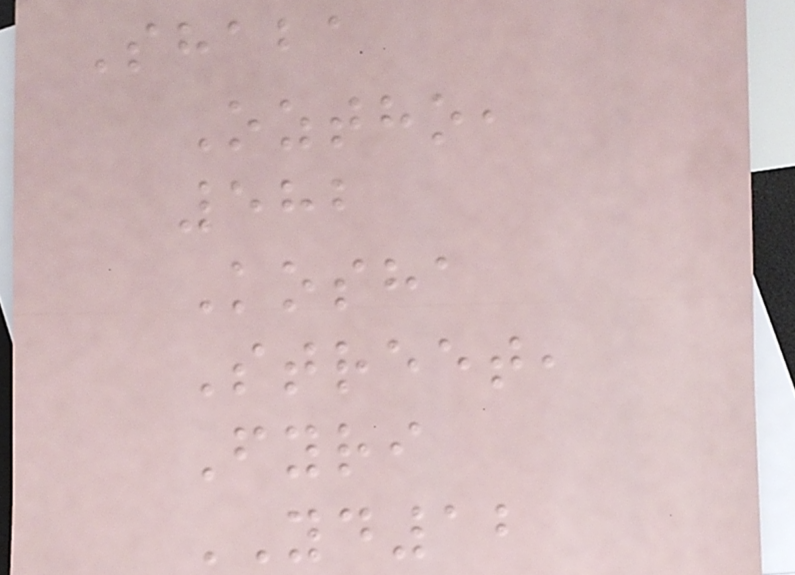Shaba
Oztho,
582
Kosha
Street,
Fyri
YD12
